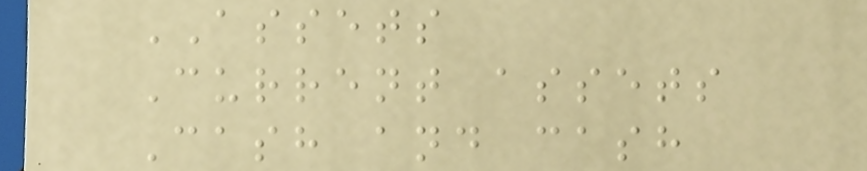ASSETS
Current assets
Cash and cash
